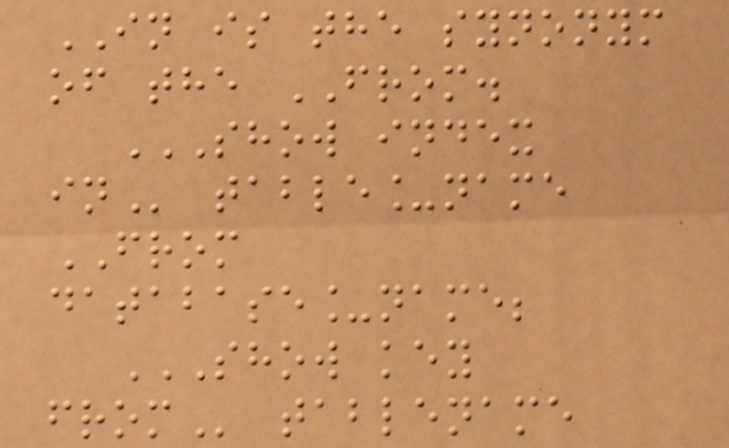IN is the synonym
of the FROM.
SHOW INDEX
IN table_name
FROM
database_name;
SHOW KEY
FROM tablename
